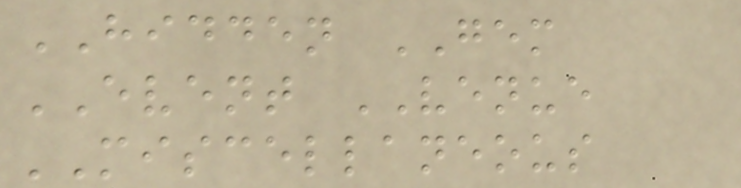HIDDEN GEM
EVENT VENUE
MISCELLANEOUS
